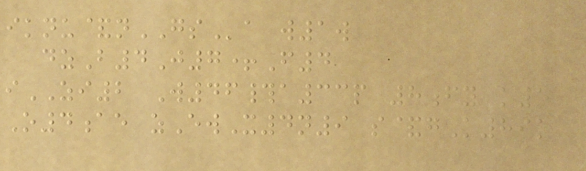iknu&nGSa w1w
dzB4J7+F4
iZI2 W46#a33p 8fyK5
O4ae zEwX4n9 s&gK89k
